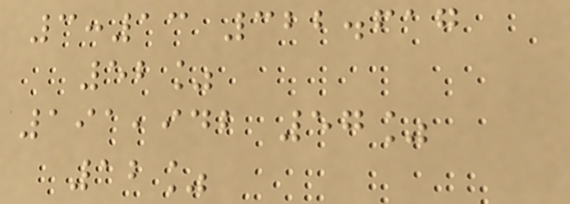3:13 322.617
52%
191,942 57%
12%
